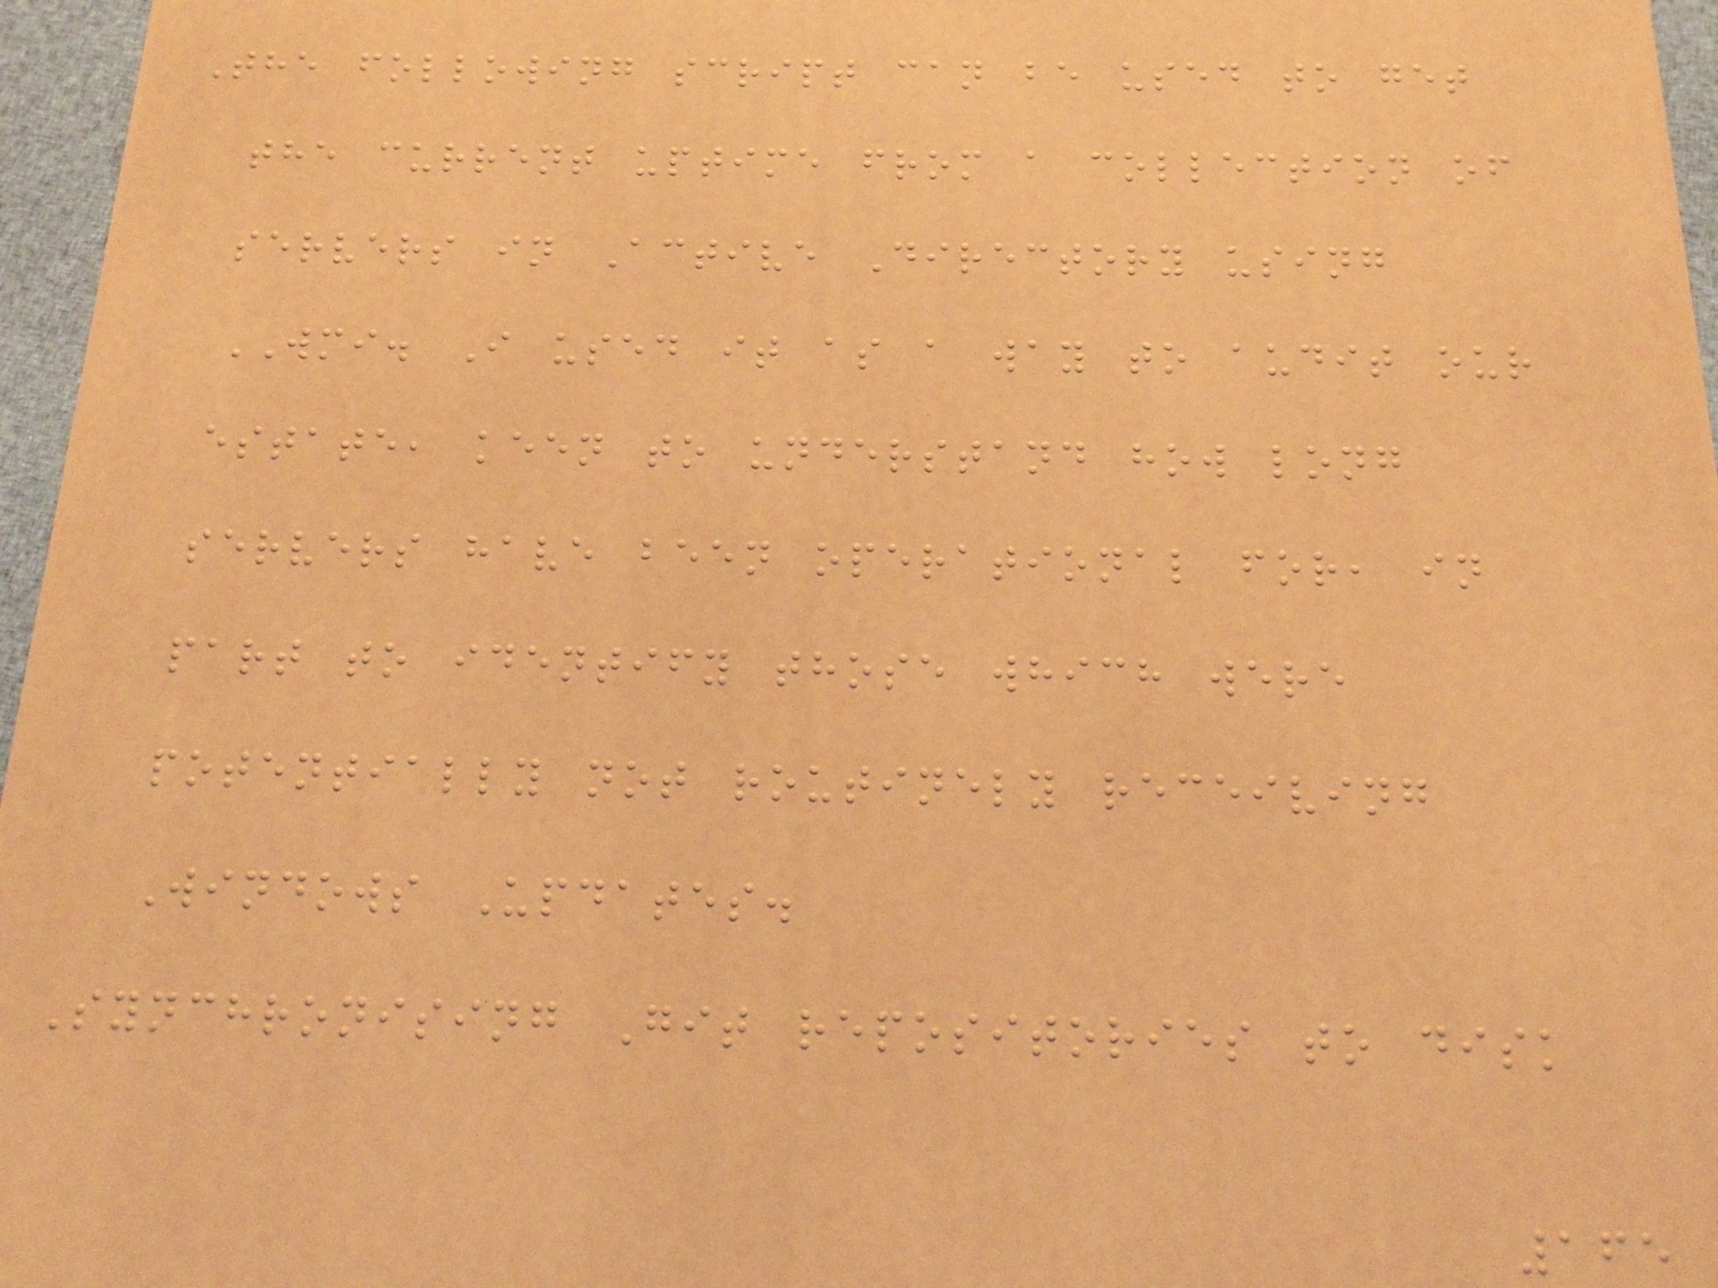The following script can be used to get
the current uptime from a collection of
servers in Active Directory using
WMI. I used it as a way to audit our
estate, keen to understand how long
servers have been operational for, in
part to identify those which were
potentially not routinely receiving
Windows Updates.
Synchronising Git repositories to disk
165
